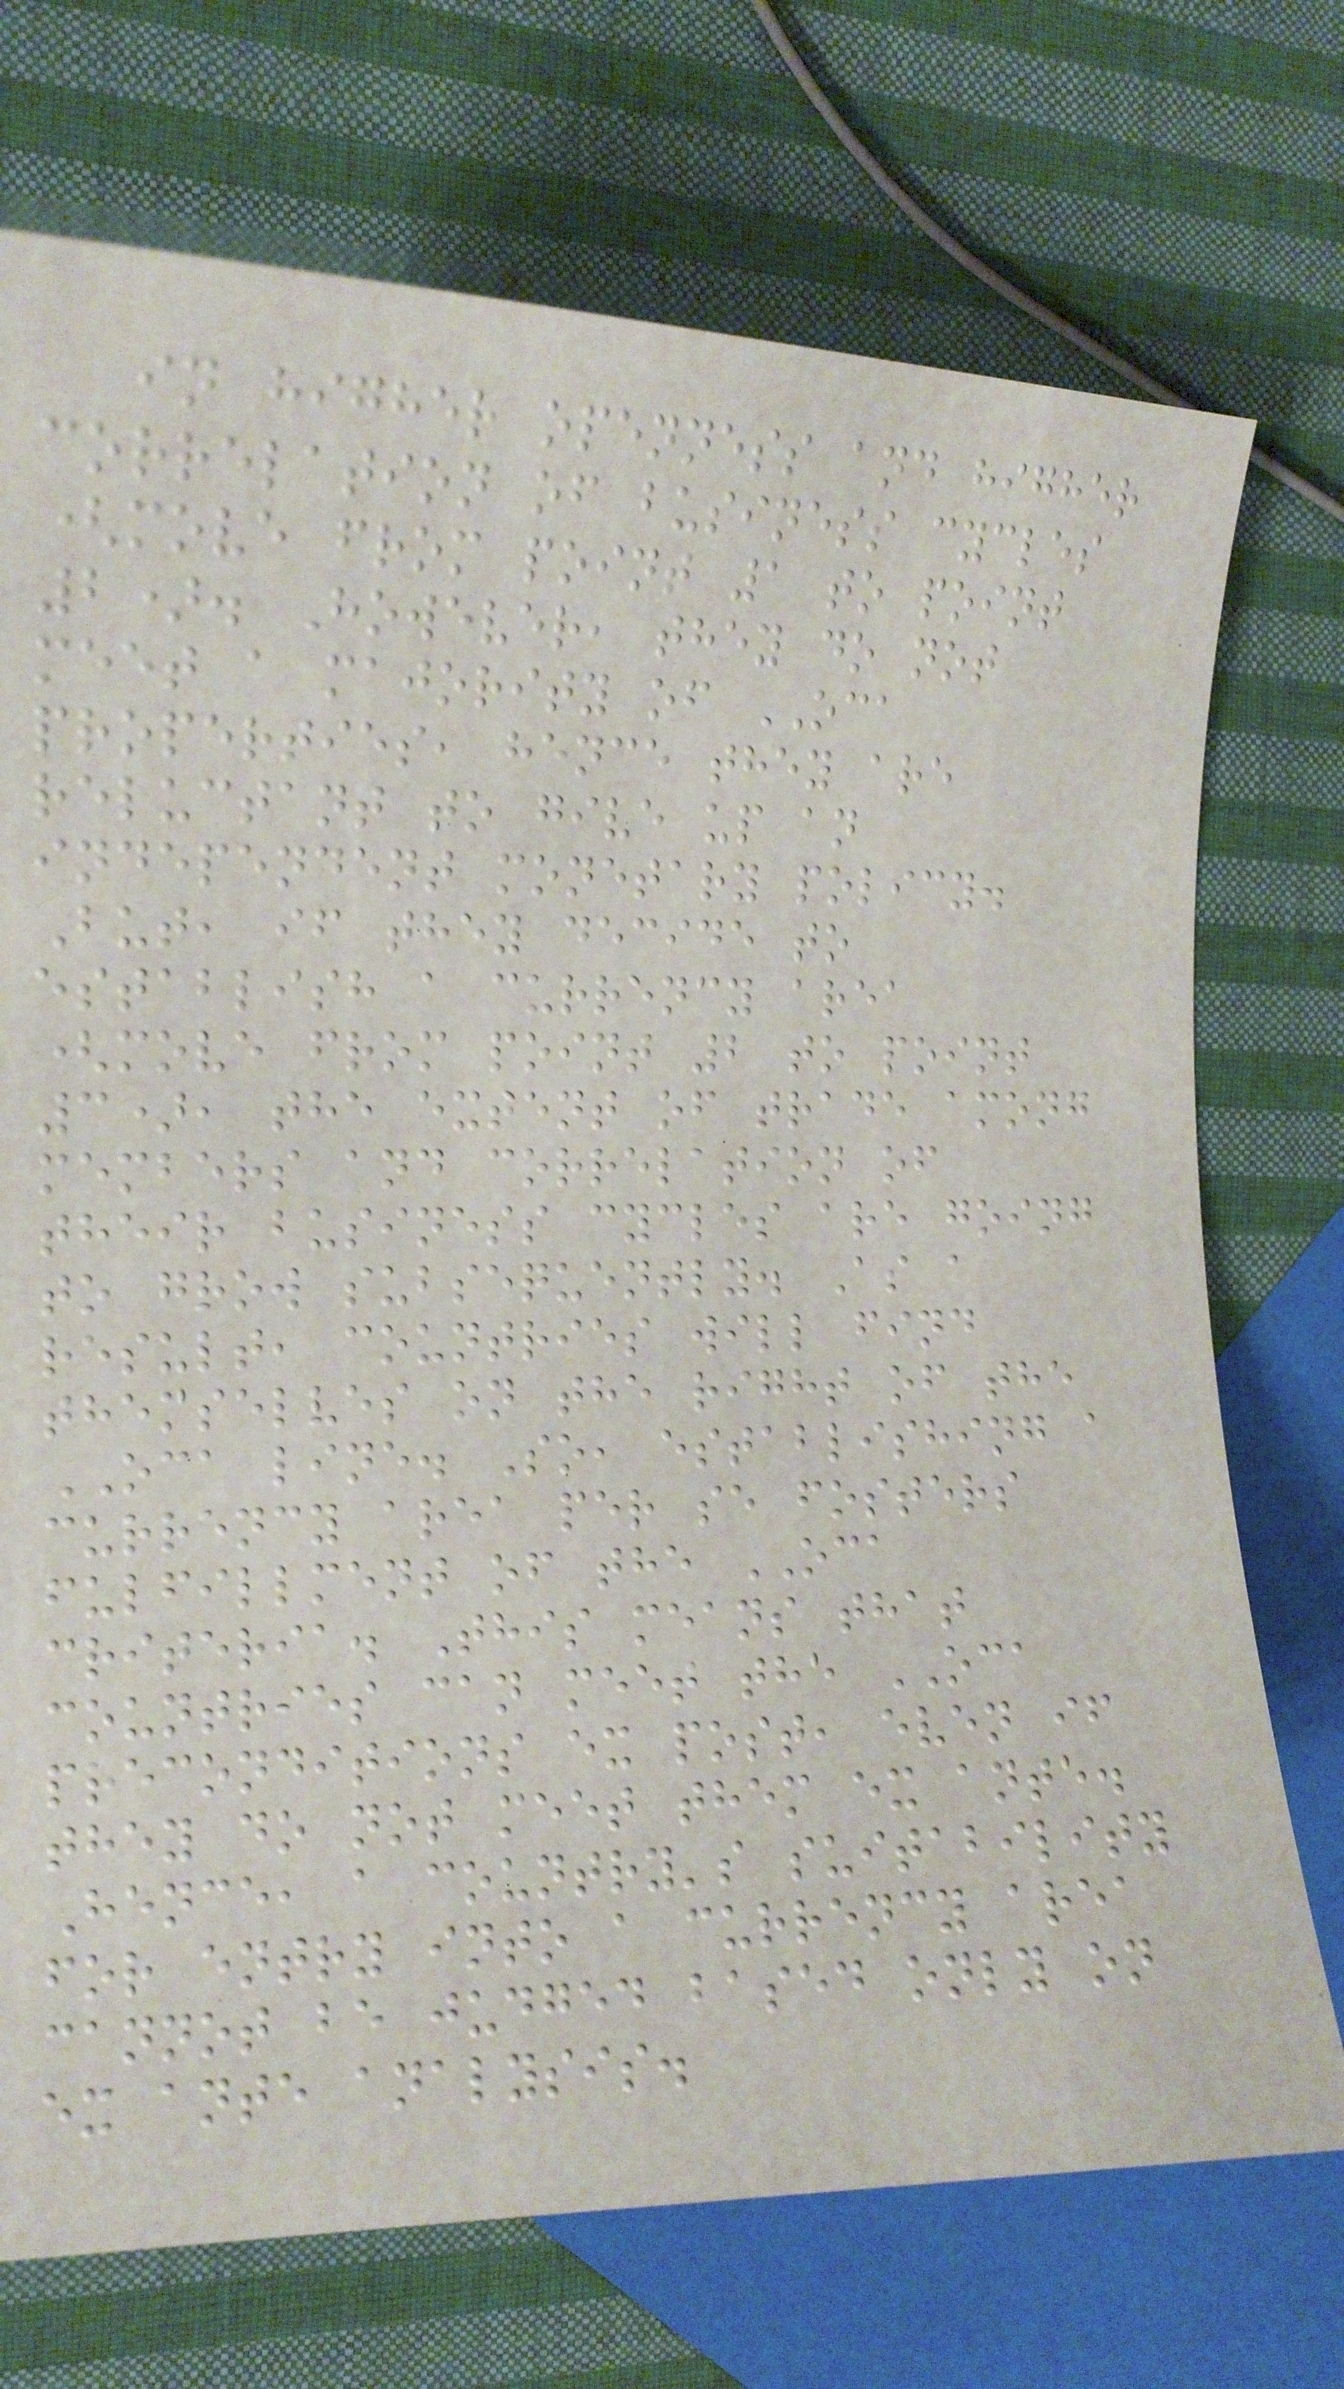in higher openness and higher
correlation of business cycles
(move from point 1 to point
2). However, they do not
meet a majority of OCA
properties, hence they are
reluctant to give up an
independent monetary policy.
But, if they decide to
establish a currency area
(move from point 2 to point
3), the extent of trade among
members and correlation of
their business cycles are going
to grow subsequently. As a
result, countries will find
themselves on the right of the
OCA line. So, establishing a
currency area per se fosters
fulfillment of the OCA
criteria. This means that
countries can meet the OCA
preconditions ex post, even if
they do not meet them ex ante.
Hence, a country's suitability
for entry into a currency area
cannot be judged based only on
ex ante analysis.
